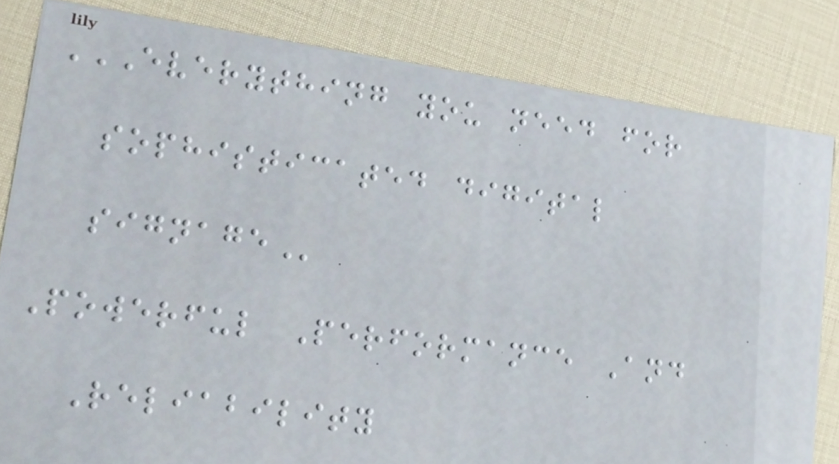EVERYTHING YOU NEED FOR
SOPHISTICATED DIGITAL
SIGNAGE
Powerful Performance And
Reliability
